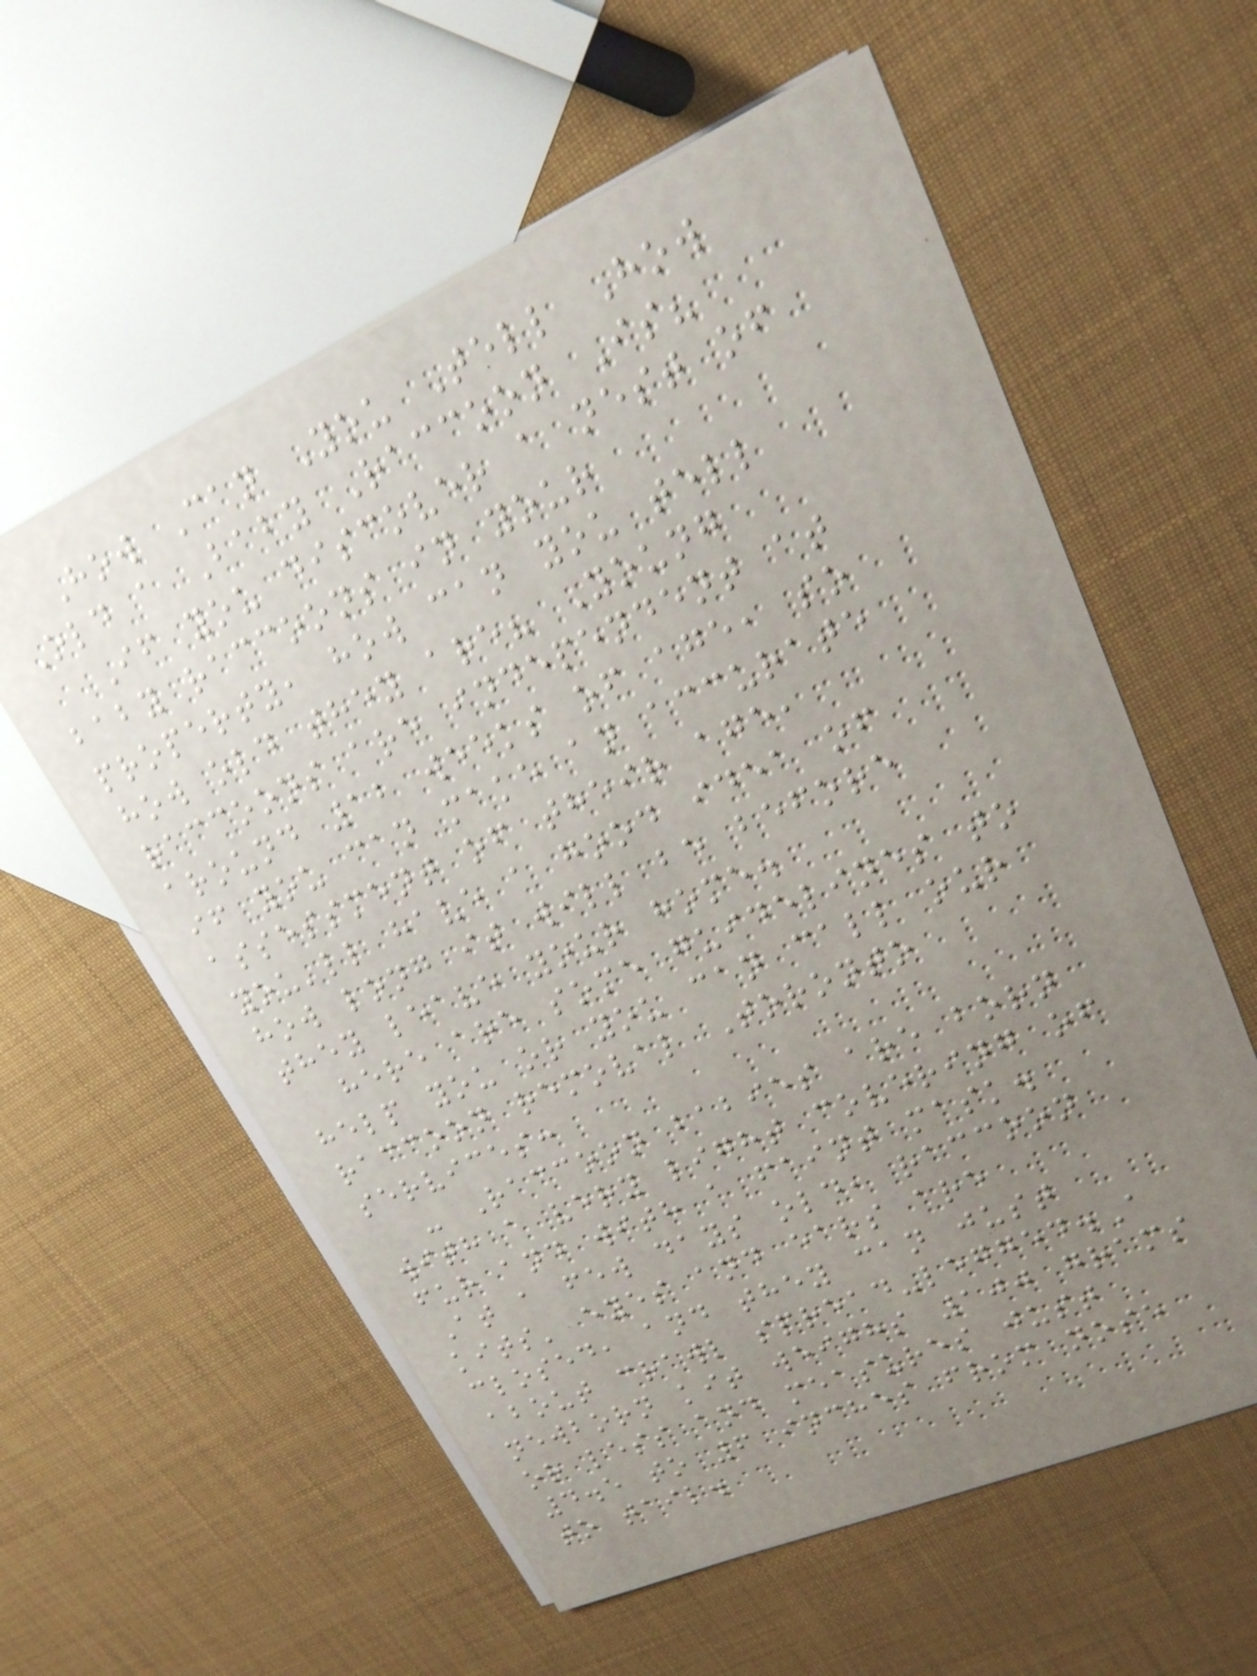How Can You Tell How
Old a Baby Raccoon Is?
If you discover a nest of
baby raccoons in your
property, how can you tell
how old they are? Young
raccoons are independent at
around 12 weeks of age, so
if you can make an accurate
assessment of their age,
you'll have a good idea of
how long it will be before
they leave your home.
here are some guidelines to
help you or you can call our
raccoon removal Toronto
services:
- Raccoon babies are born
with a very light covering of
fur and with a faint mask.
At a few days old, raccoon
kits' eyes and ears are
closed, and they can just
about crawl spread-legged.A
newborn kit weighs 100 grams
or less and measures just
4.5 to 6 inches from nose
to tail.
